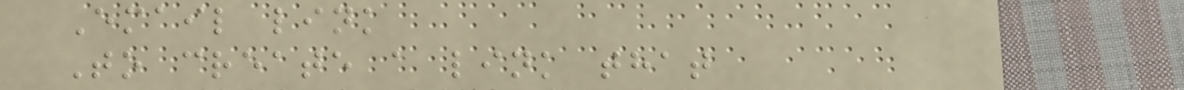Email link
To create a link that
